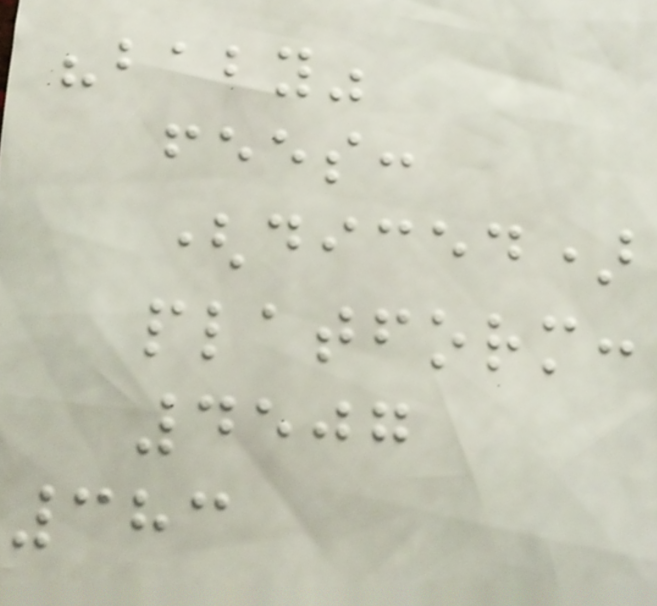"baby"
fees:
(diced)
platform:
4507
383
